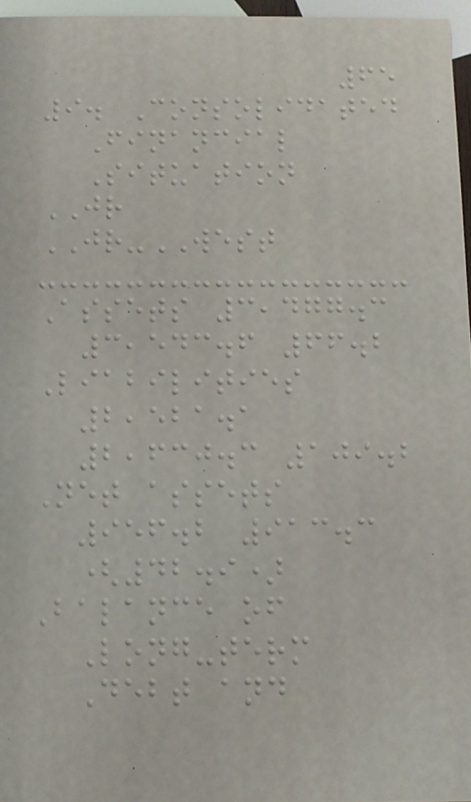65
9. Consolidated
Financial
Situation
JR
JR-WEST
Assets 3,477.3
3,543.6 66.2
Liabilities
2,521.1
2,630.3 109.2
Net assets
956.2 913.3
(42.9)
Balance of
Long-term
Debt and
